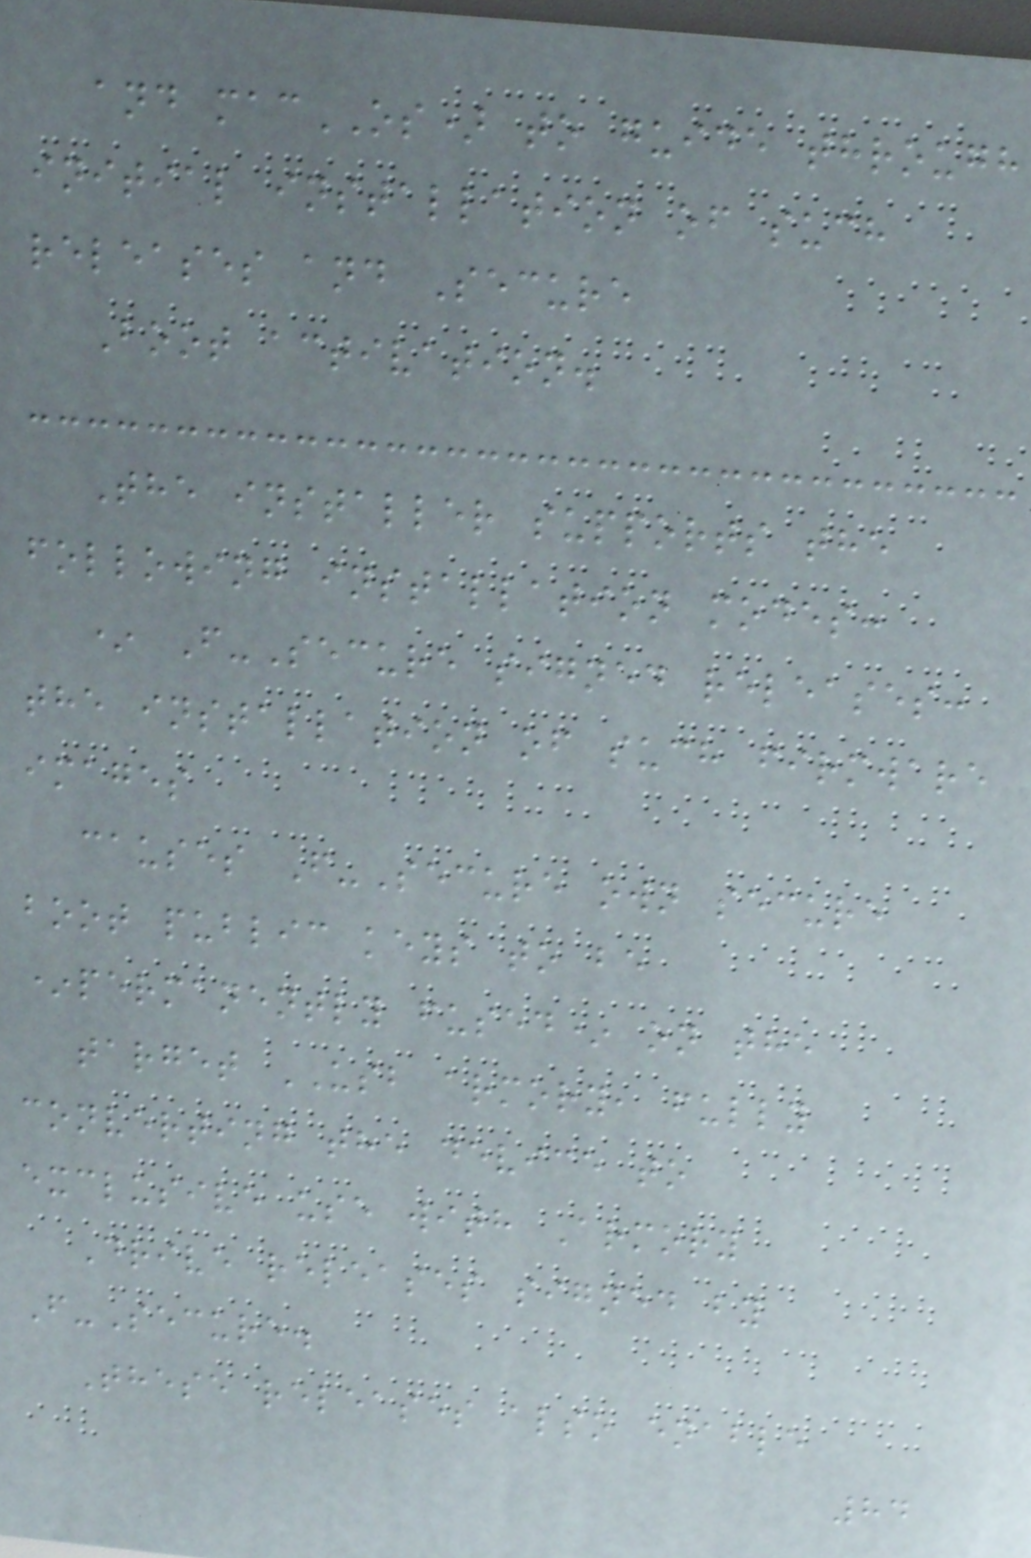and macOS) to guide through
initial installation of such
releases and Secure
Boot activation.
The installer supports the
following installation modes:
* F-Secure signed releases:
the installation of such firmware
images
causes F-Secure own secure
boot public keys to be
*permanently fused* on the
target USB armory, fully
converting the device to
exclusive use with Armory
Drive releases signed by
F-Secure.
These releases also enable
84
